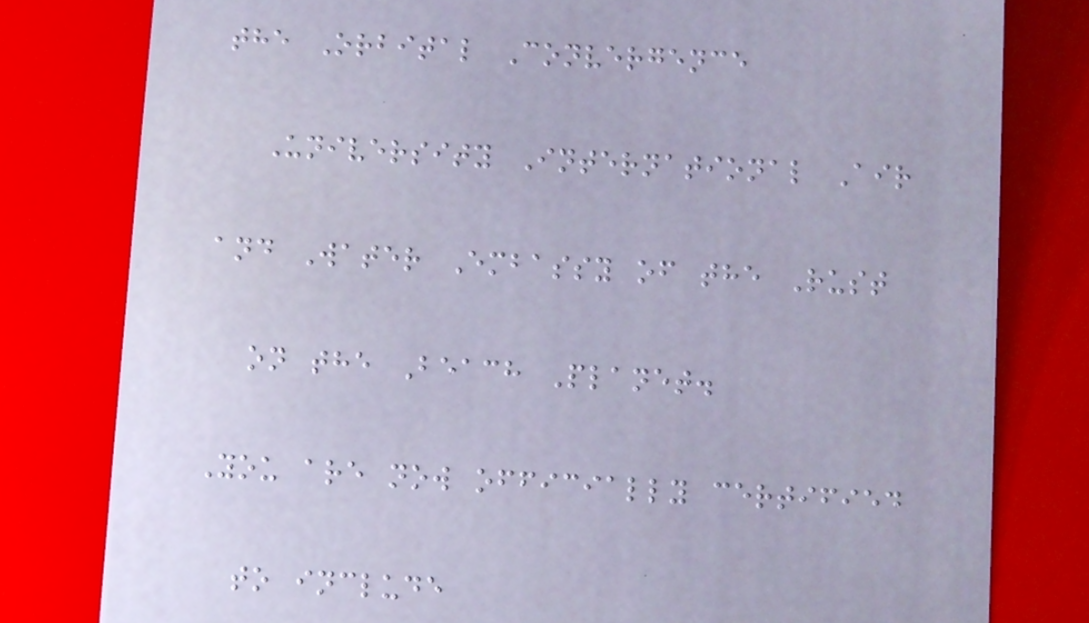the Orbital Convergence
University International Air
and Water Embassy of the Rust
on the Beach Planet.
You are now officially certified
to include
